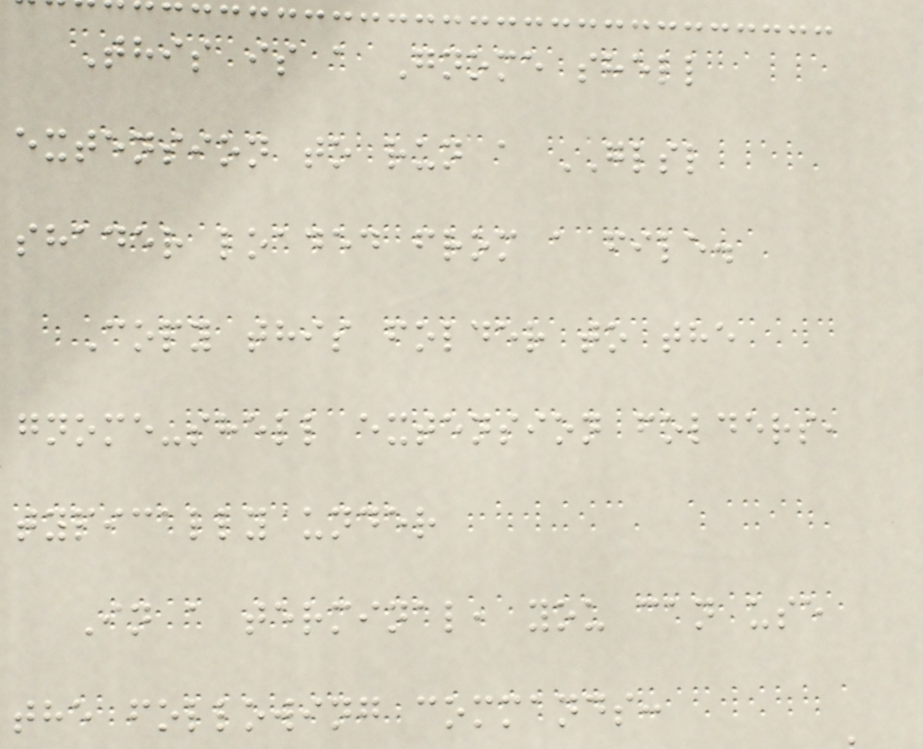This is a Gnome shell
extension to run a GLSL
shader loaded from a file.
Copy this folder to the
gnome-shell extension folders,
typically under
In a terminal, you can use
the following commands:
